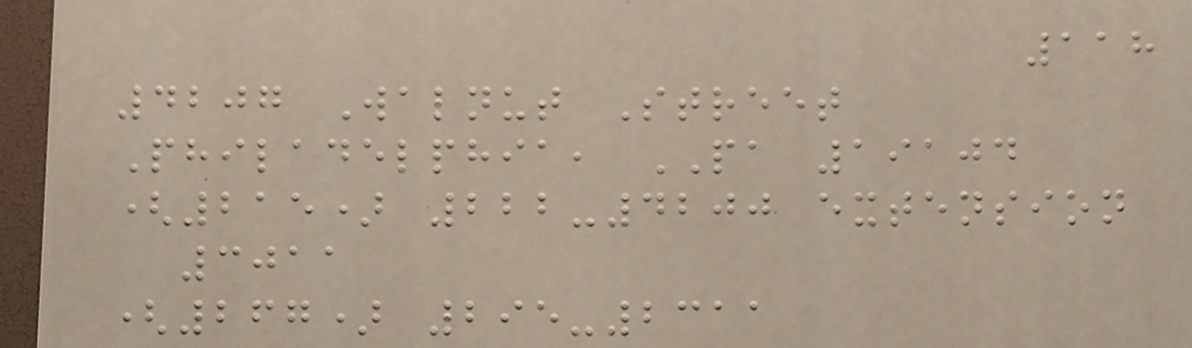118
4207 Walnut Street
Philadelphia, PA 19104
(215) 222-4200 extension
3011
(267) 295-2311
